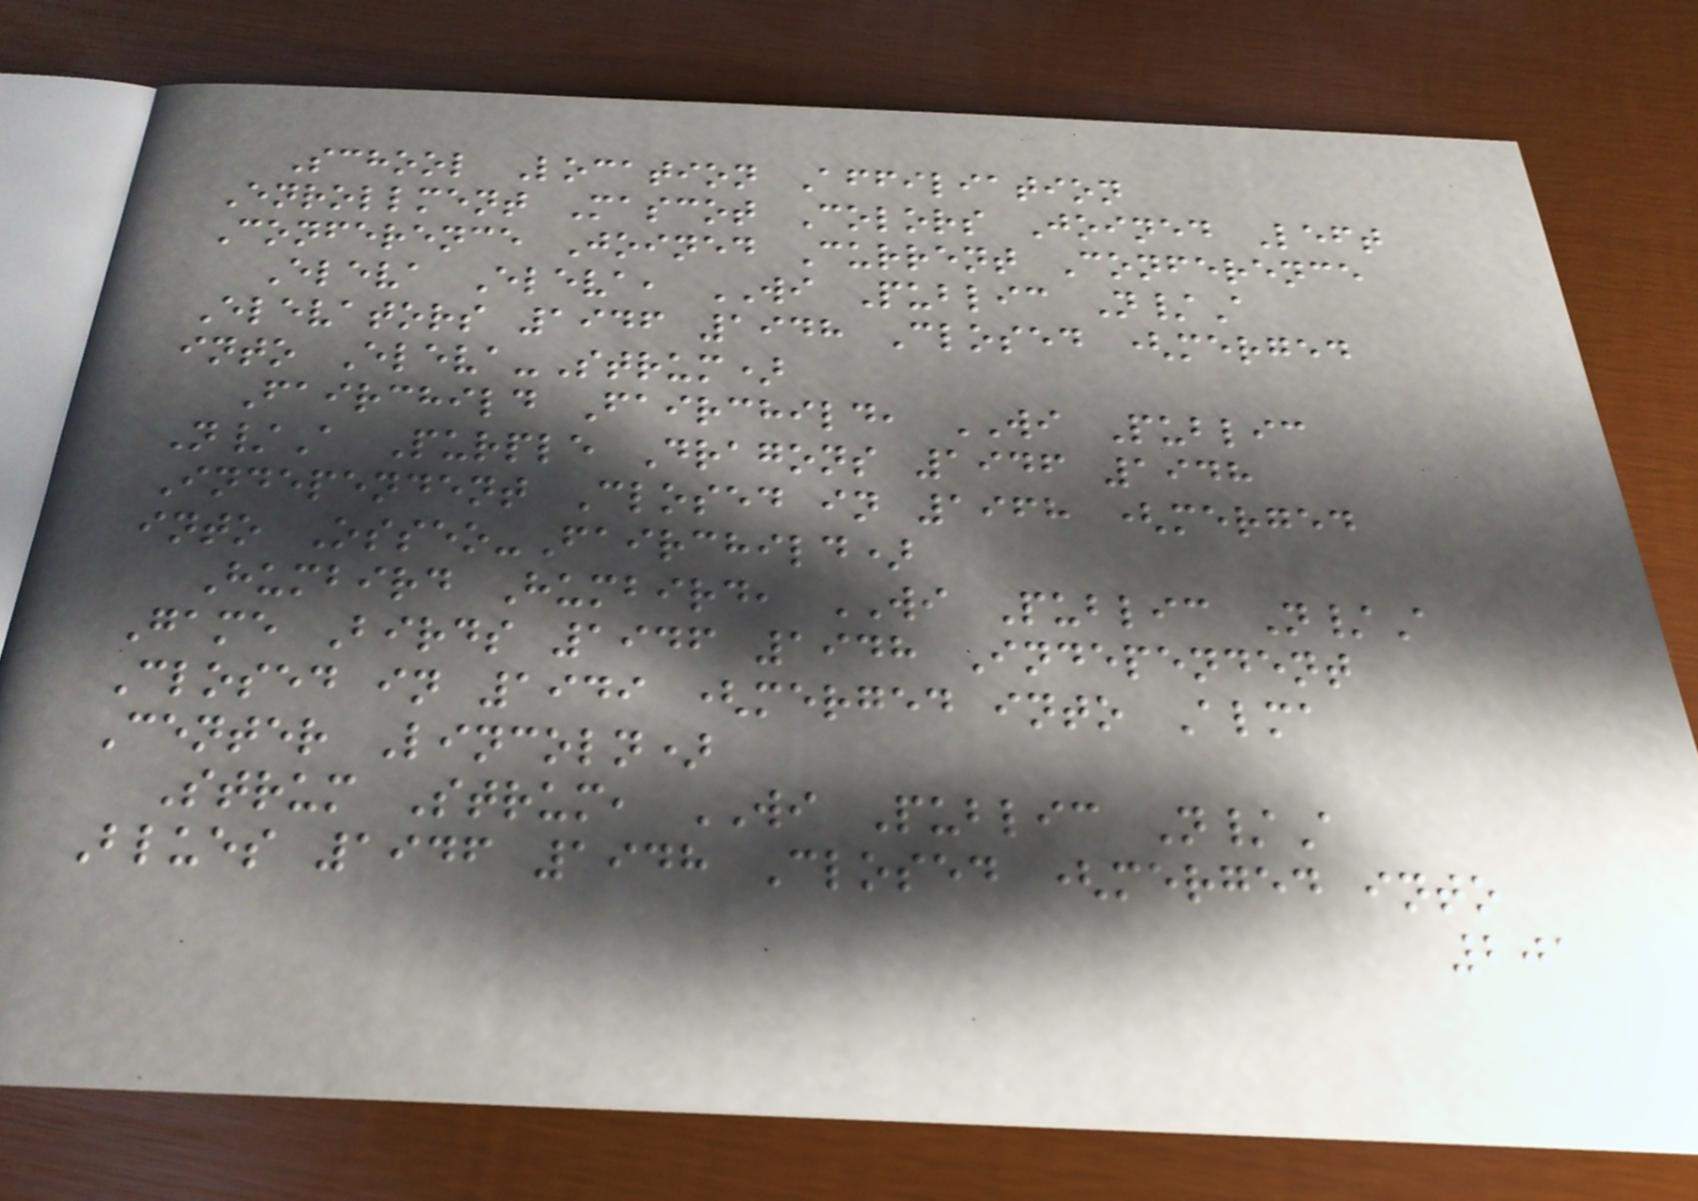School Location Affiliation
Enrollment Mascot Colors Joined Left
Conference Joined Current Conference
Eleva Eleva, WI Public N/A
Elevators 1946 1948 Closed (merged
into Eleva-Strum)
Fairchild Fairchild, WI Public
N/A Purple Dragons 1946 1948
Independent Closed in 1968 (merged
into Osseo-Fairchild)
Humbird Humbird, WI Public N/A
Game Birds 1946 1948 Independent
Closed in 1949 (merged into Alma
Center Lincoln)
Strum Strum, WI Public N/A
Blues 1946 1948 Closed (merged into
201
